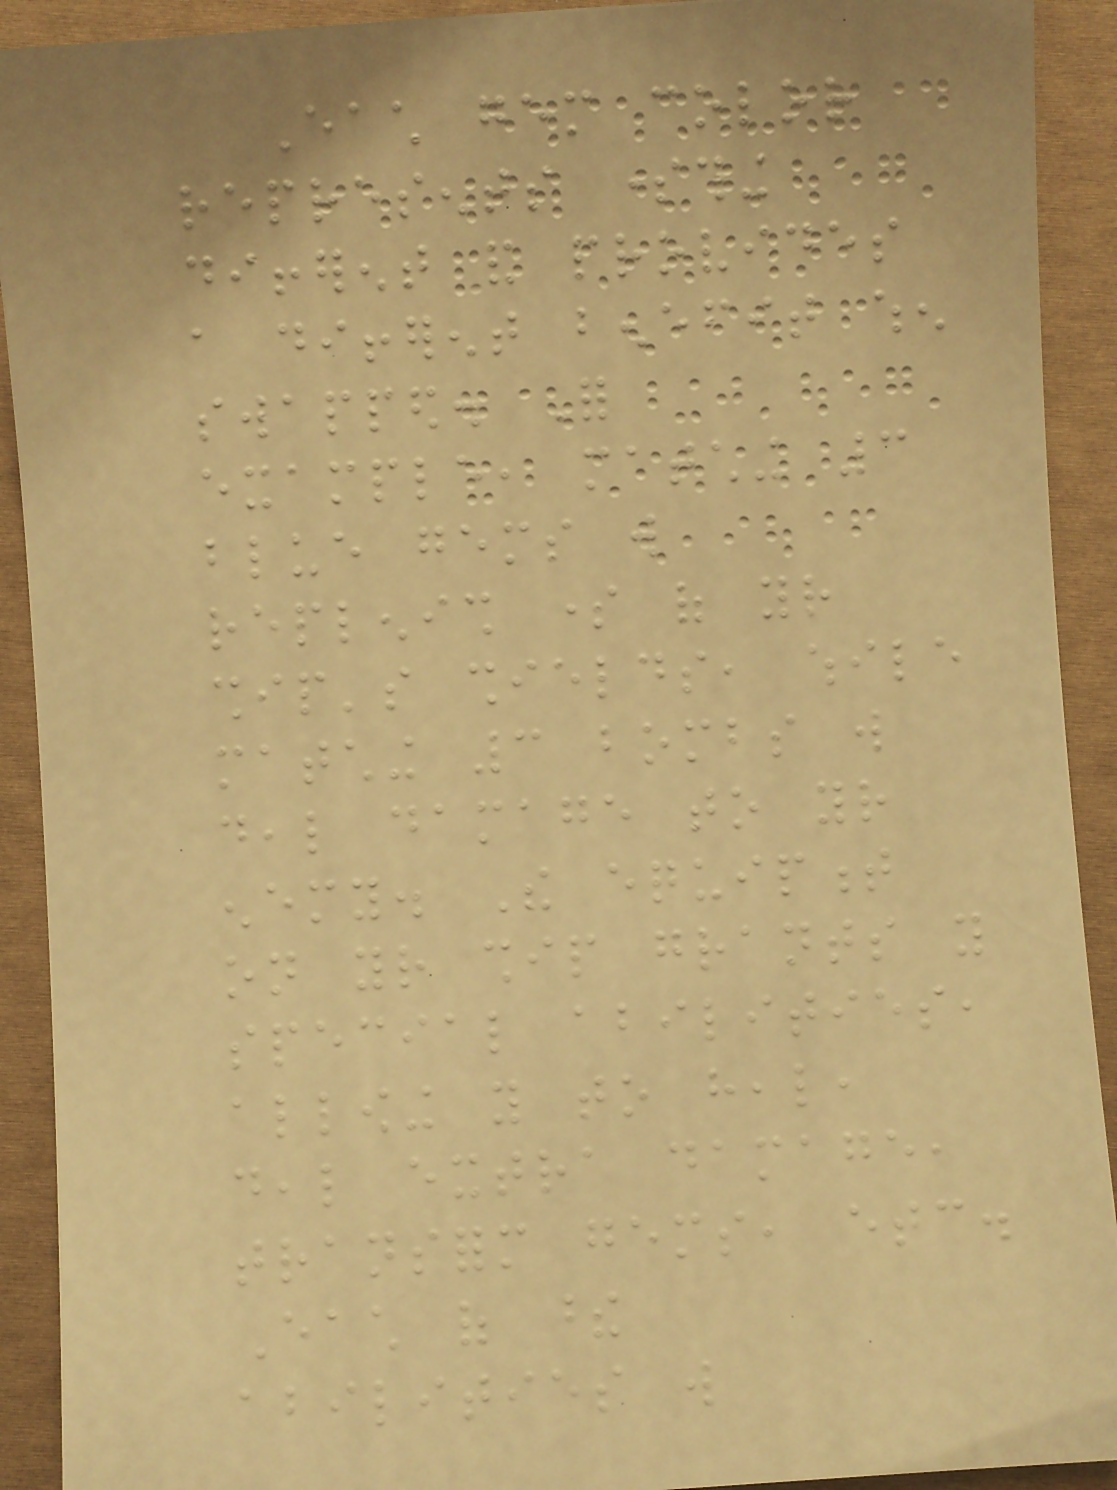Each gem color
represents something
different and provides
a different benefit when
swapped. For
example, matching 3
blue gems will
replenish some of your
ship's shields, while
matching 3 bombs will
deal damage to your
enemy. The equipment
on your ship grants you
special abilities,
allowing you to heal,
deal extra damage,
transform gems, etc.
Each of these
abilities will
